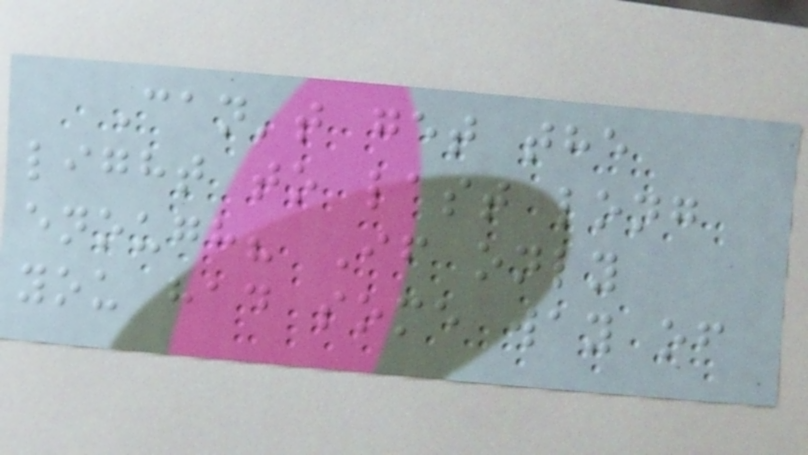Can't get the
light to last long
enough? If only
you had some way of
